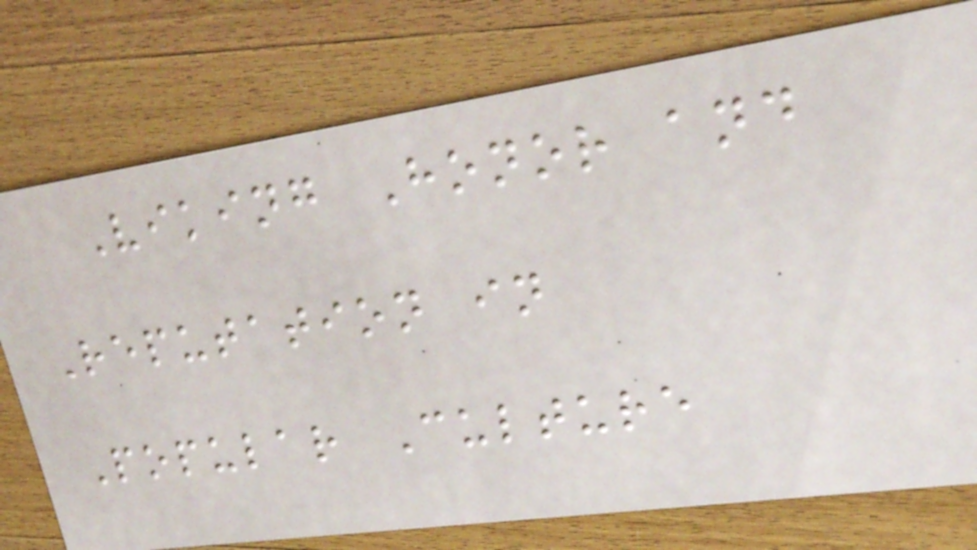Viking Honor and
Reputation in
Popular Culture
